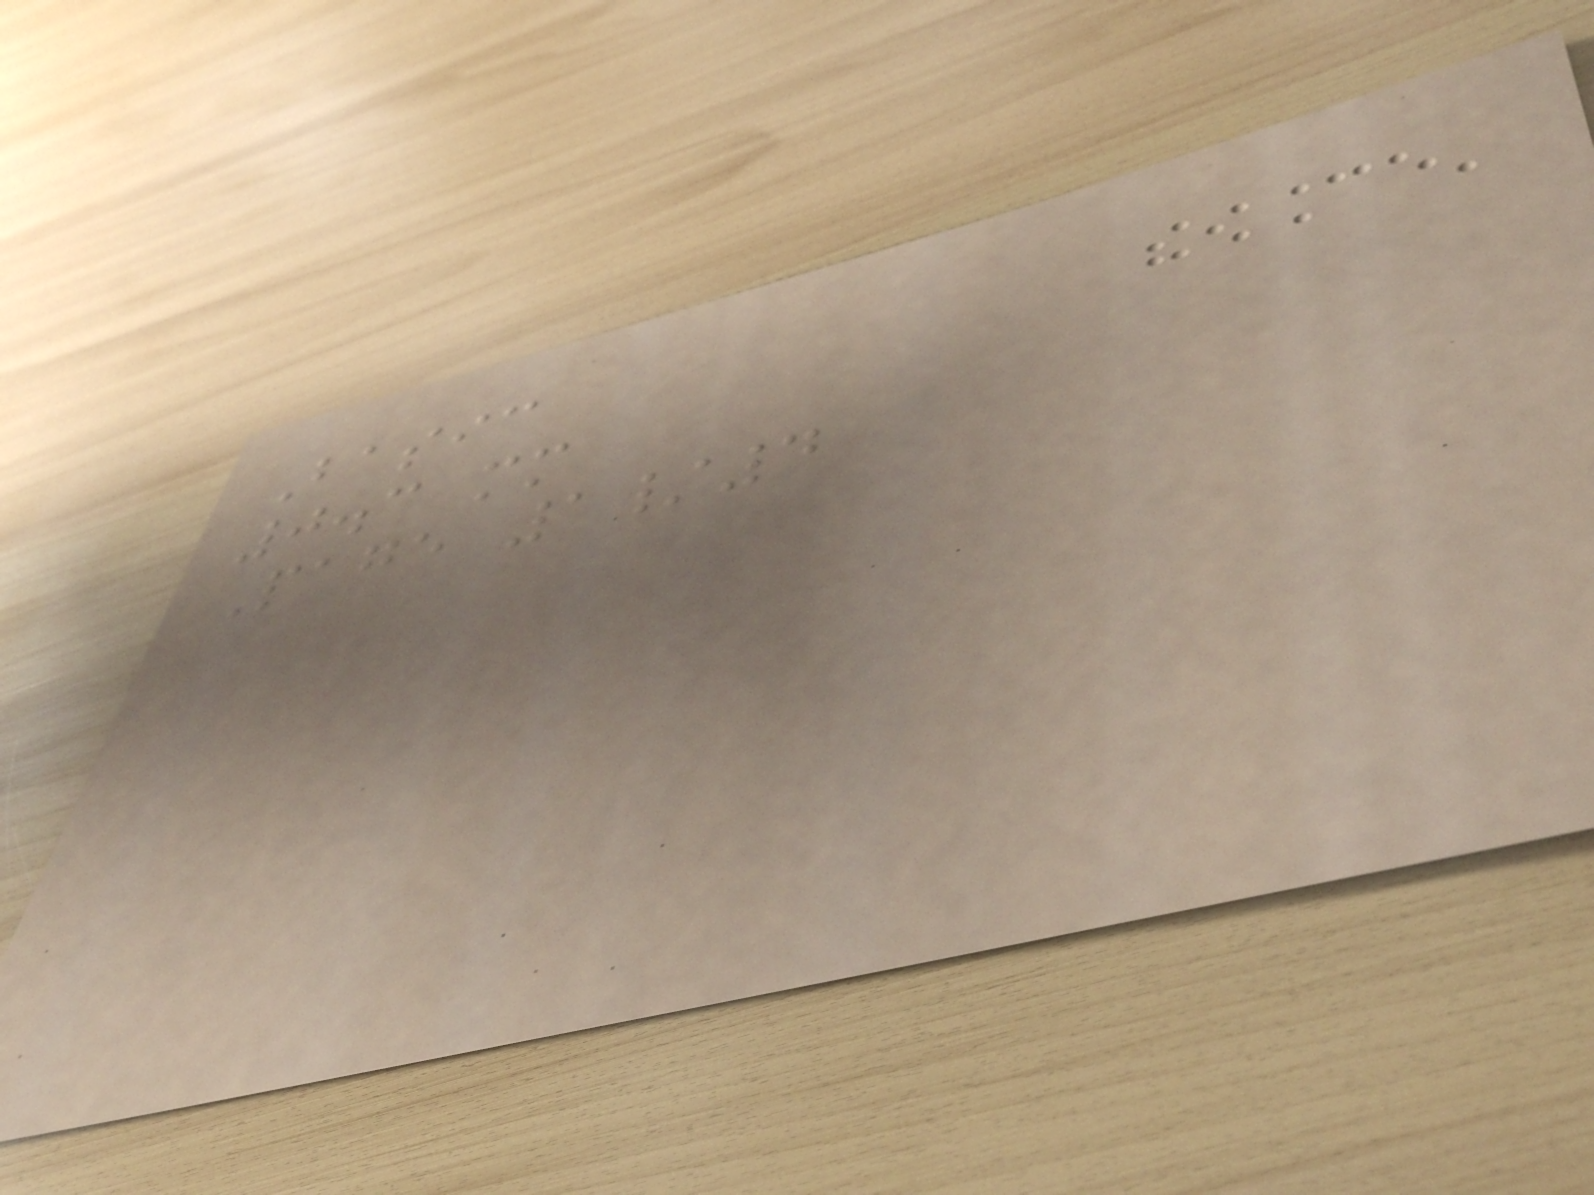Basic
0.3 mm
Page 1/4
